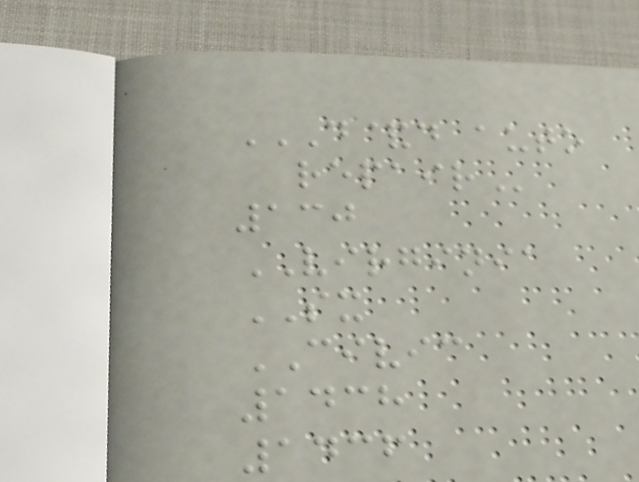D&D AUTO
REPAIR
130
VIRGINIA
SX
CIVIC
1438
1436
